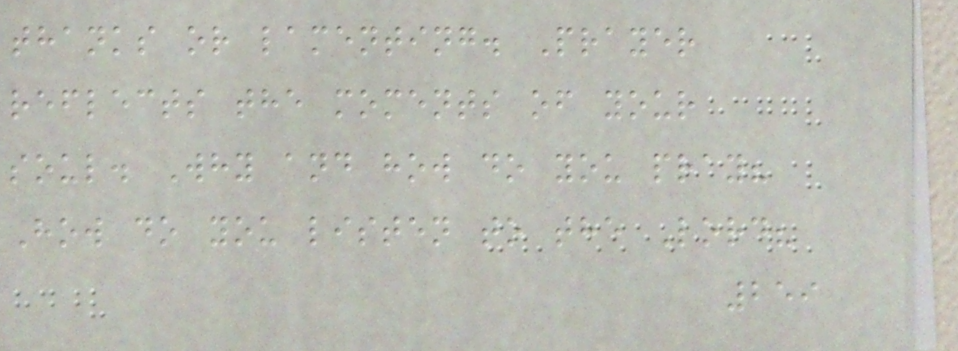thanks or lamenting. Prayer
reflects the moments of your
soul. Why and how do you pray?
How do you listen to the Lord?
259
